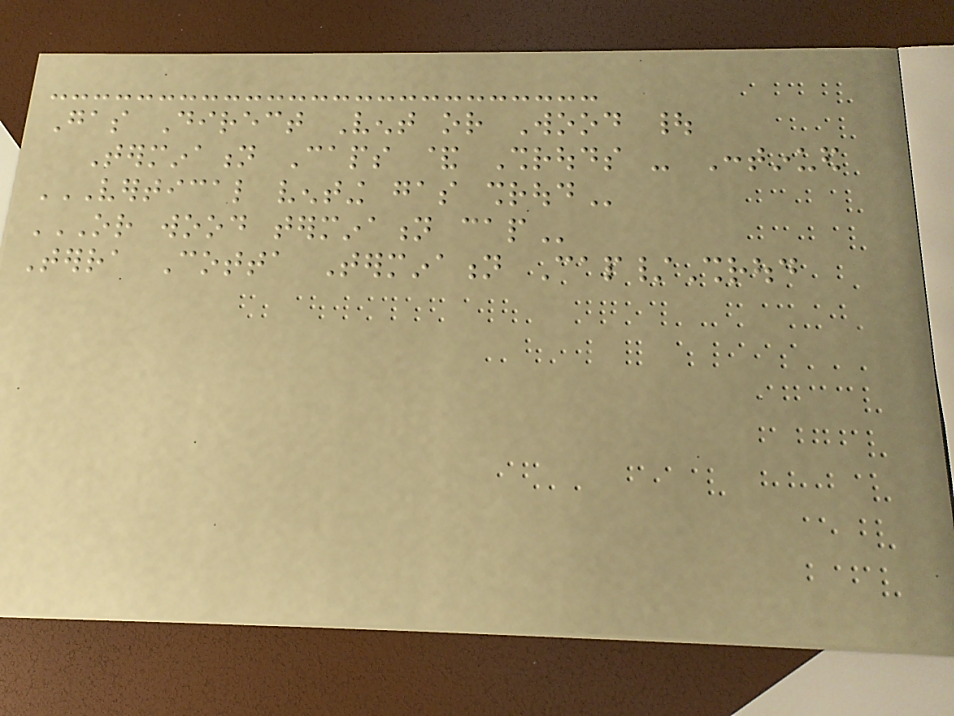Gas Direct Vent or Wood |
Termination Caps & Shrouds - Continued
VERTICAL VENTING GAS SHROUD
OR WOOD TERMINATION CAP
Terra Cotta Termination Cap/Shroud
